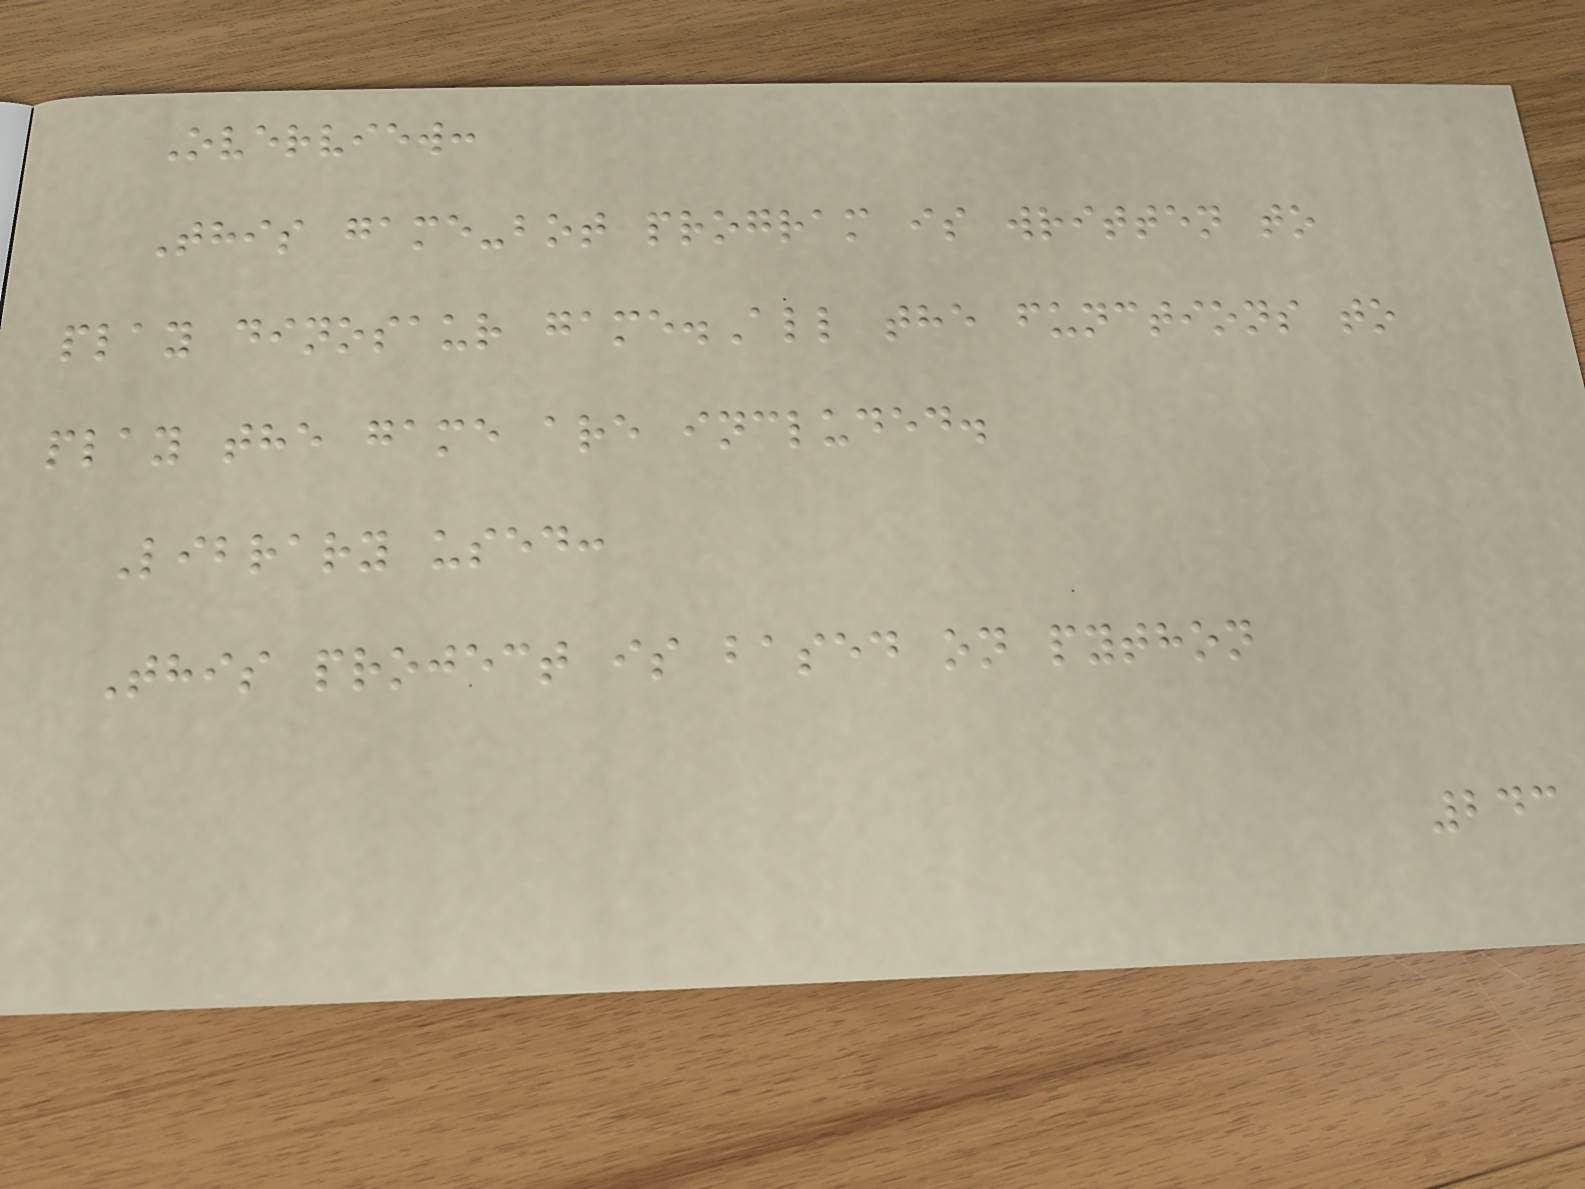Overview:
This game-bot program is written to
play dinosaur game.All the functions to
play the game are included.
Library used:
This project is based on python
243
